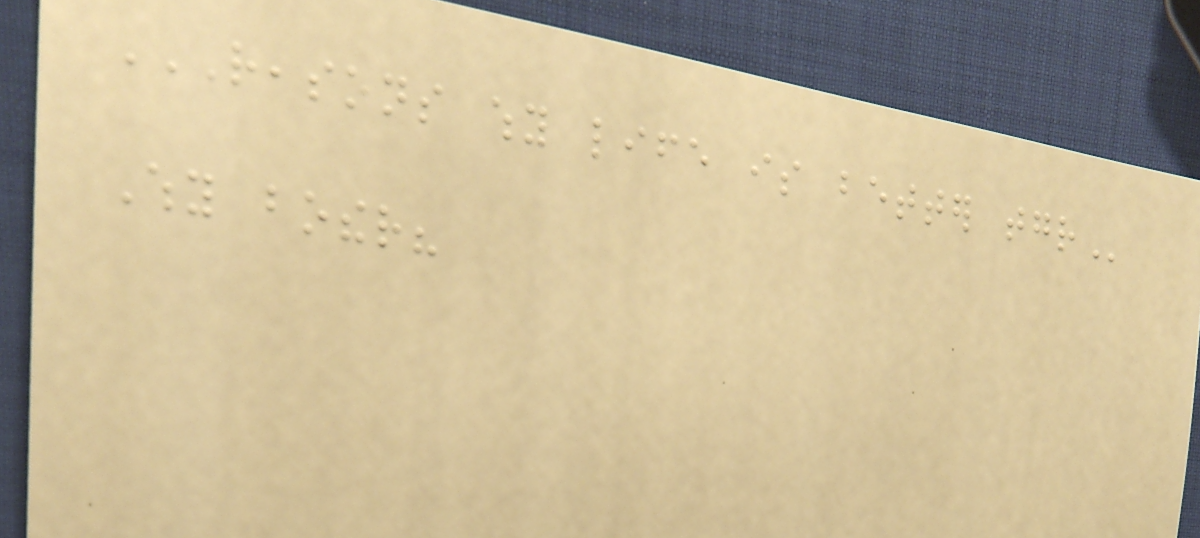REASONS WHY LIFE IS BETTER TOGETHER
Why bother?
